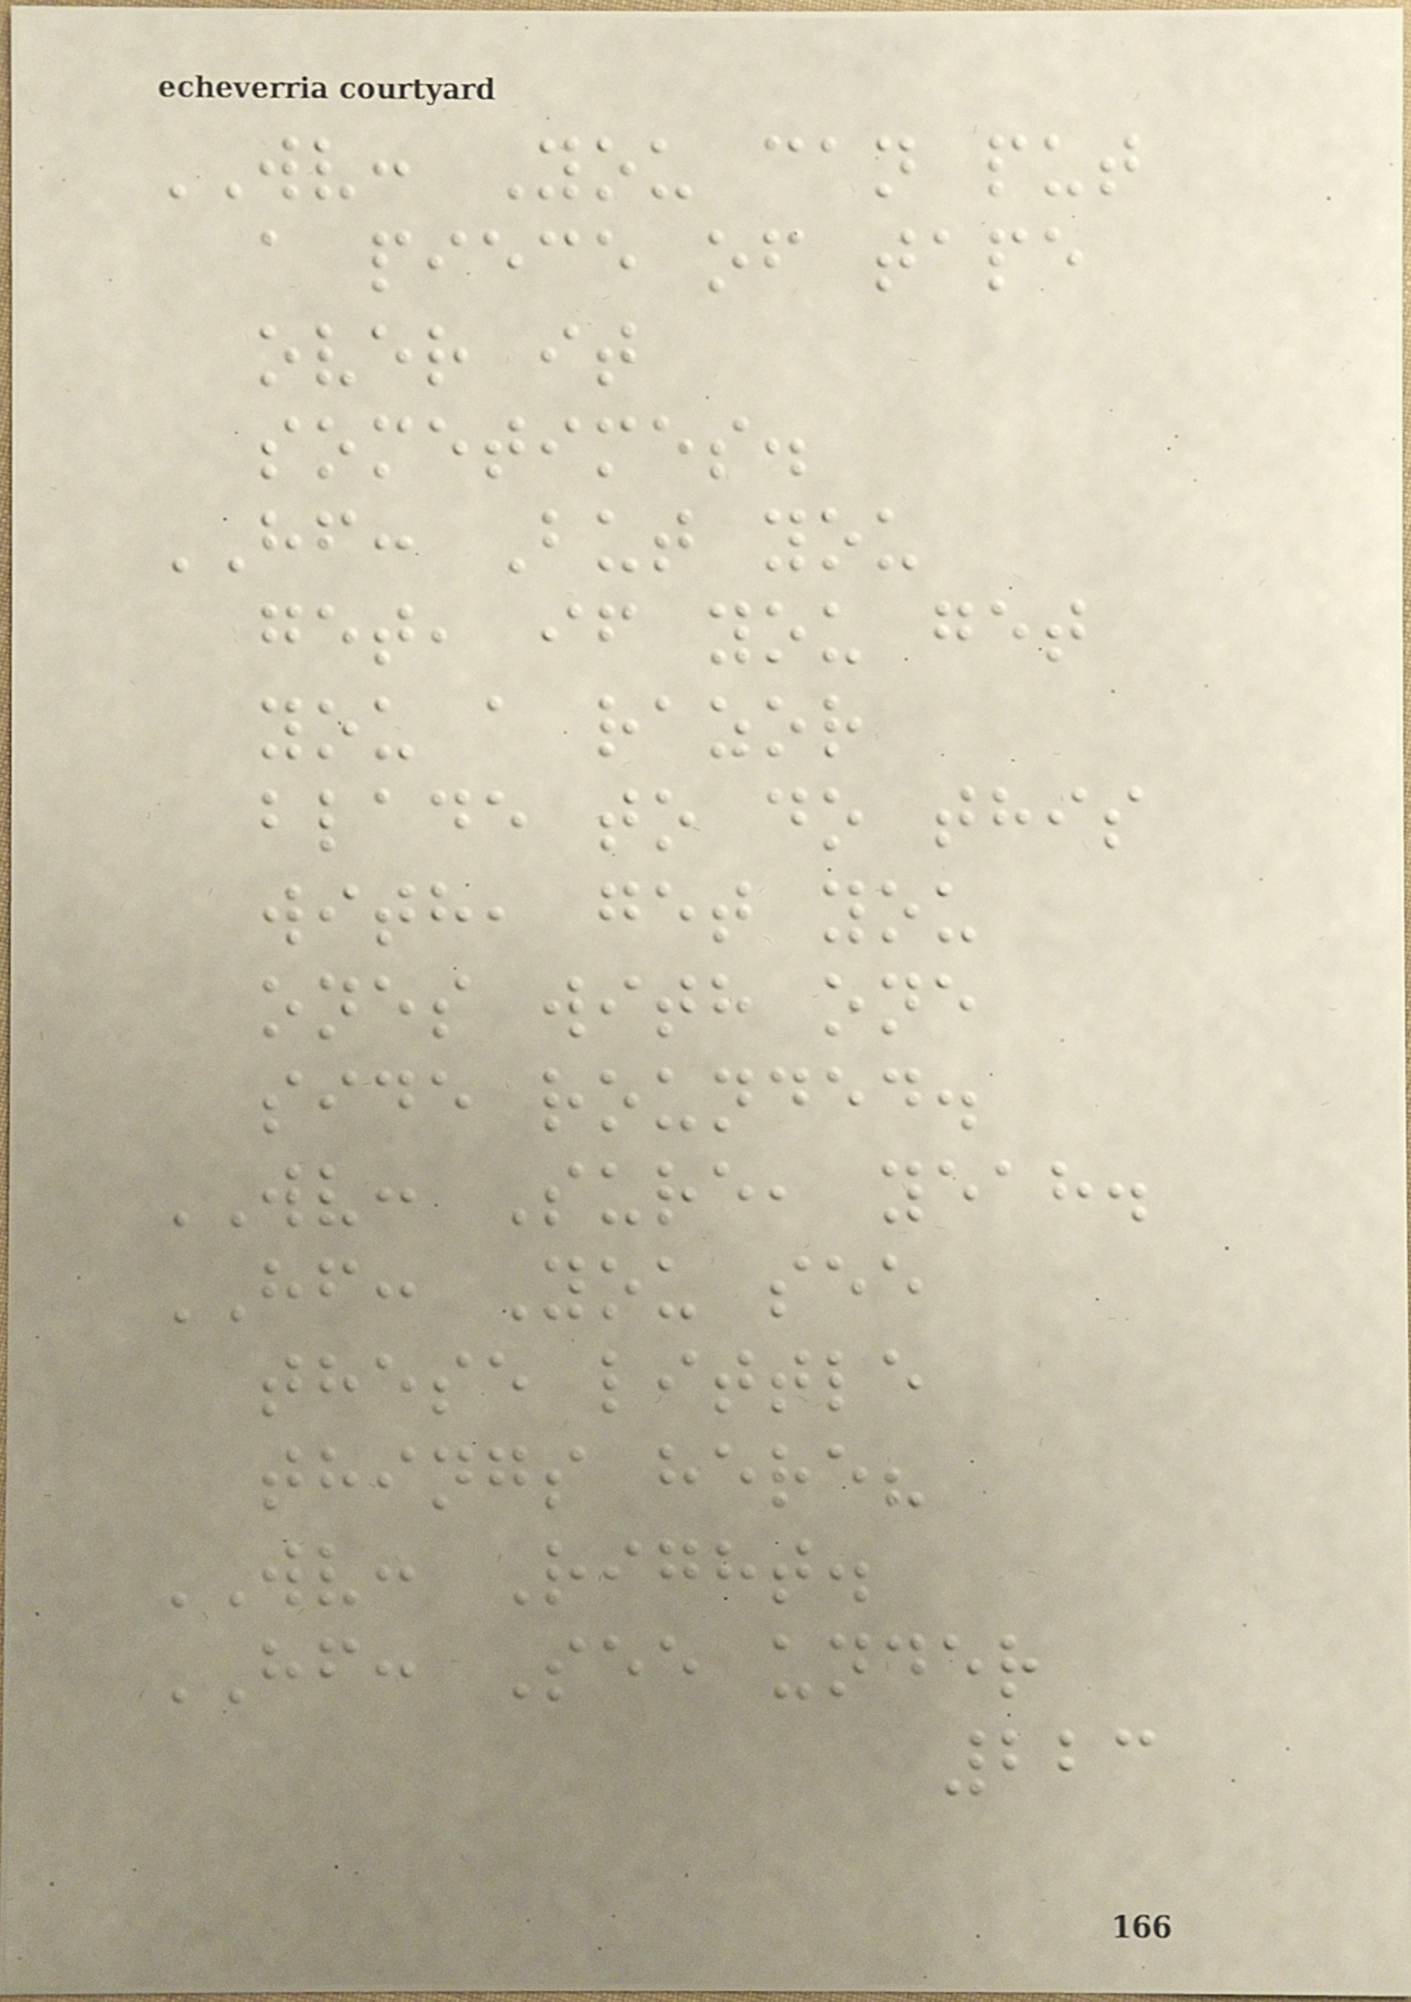WV: You can put
a piece of tape
over it
sometimes.
HF: But you
get, if you get
you a razor
blade to do this
with, get you
ones with one
side rounded.
WV: Sure, yeah.
HF: You see
these little
things here?
WV: Right.
HF: See under
223
